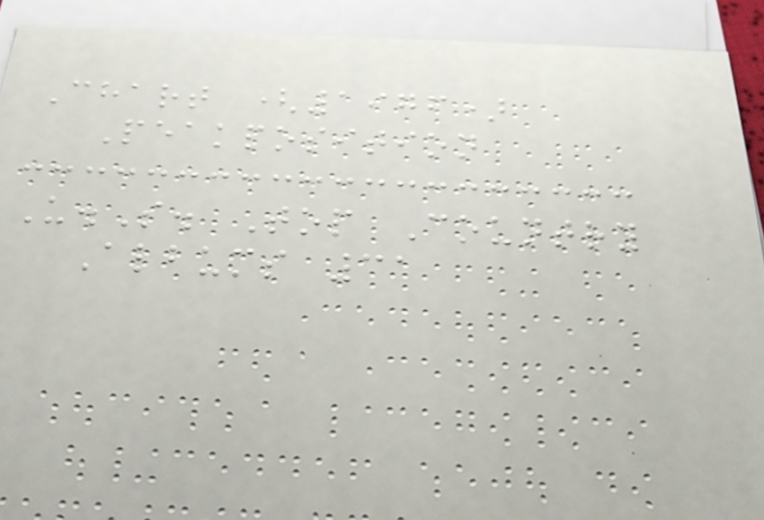Chart (1976)
Peakposition
U.S. Top Country
Albums 31
